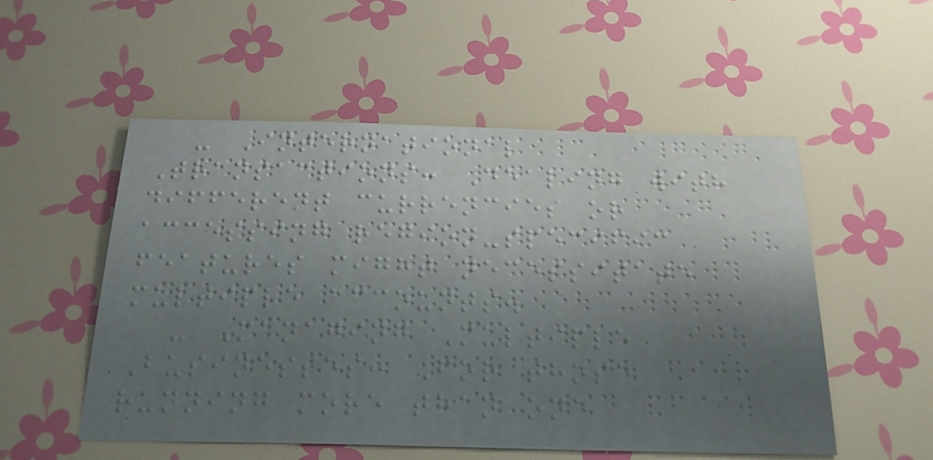- International
Transactions: Dealing with
different currencies or
accessing region-specific
features might necessitate
multiple accounts.
- Managing Multiple
Businesses: For those
running more than one
